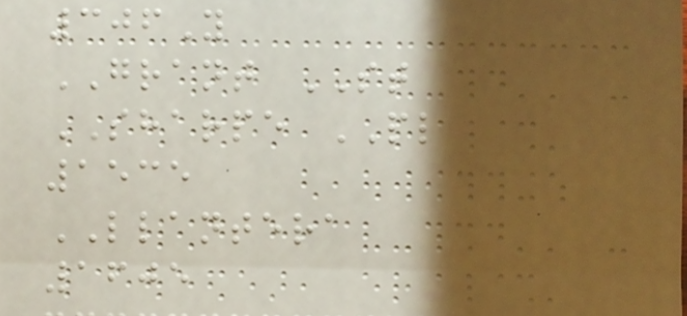306Y
GRANT ST
SHARPE PL
1535
LLANTERA
1605
